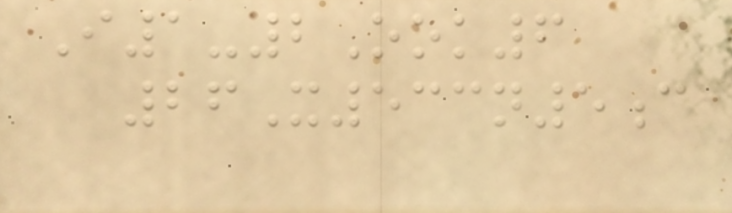I1-2Ook6
26X533n5c
